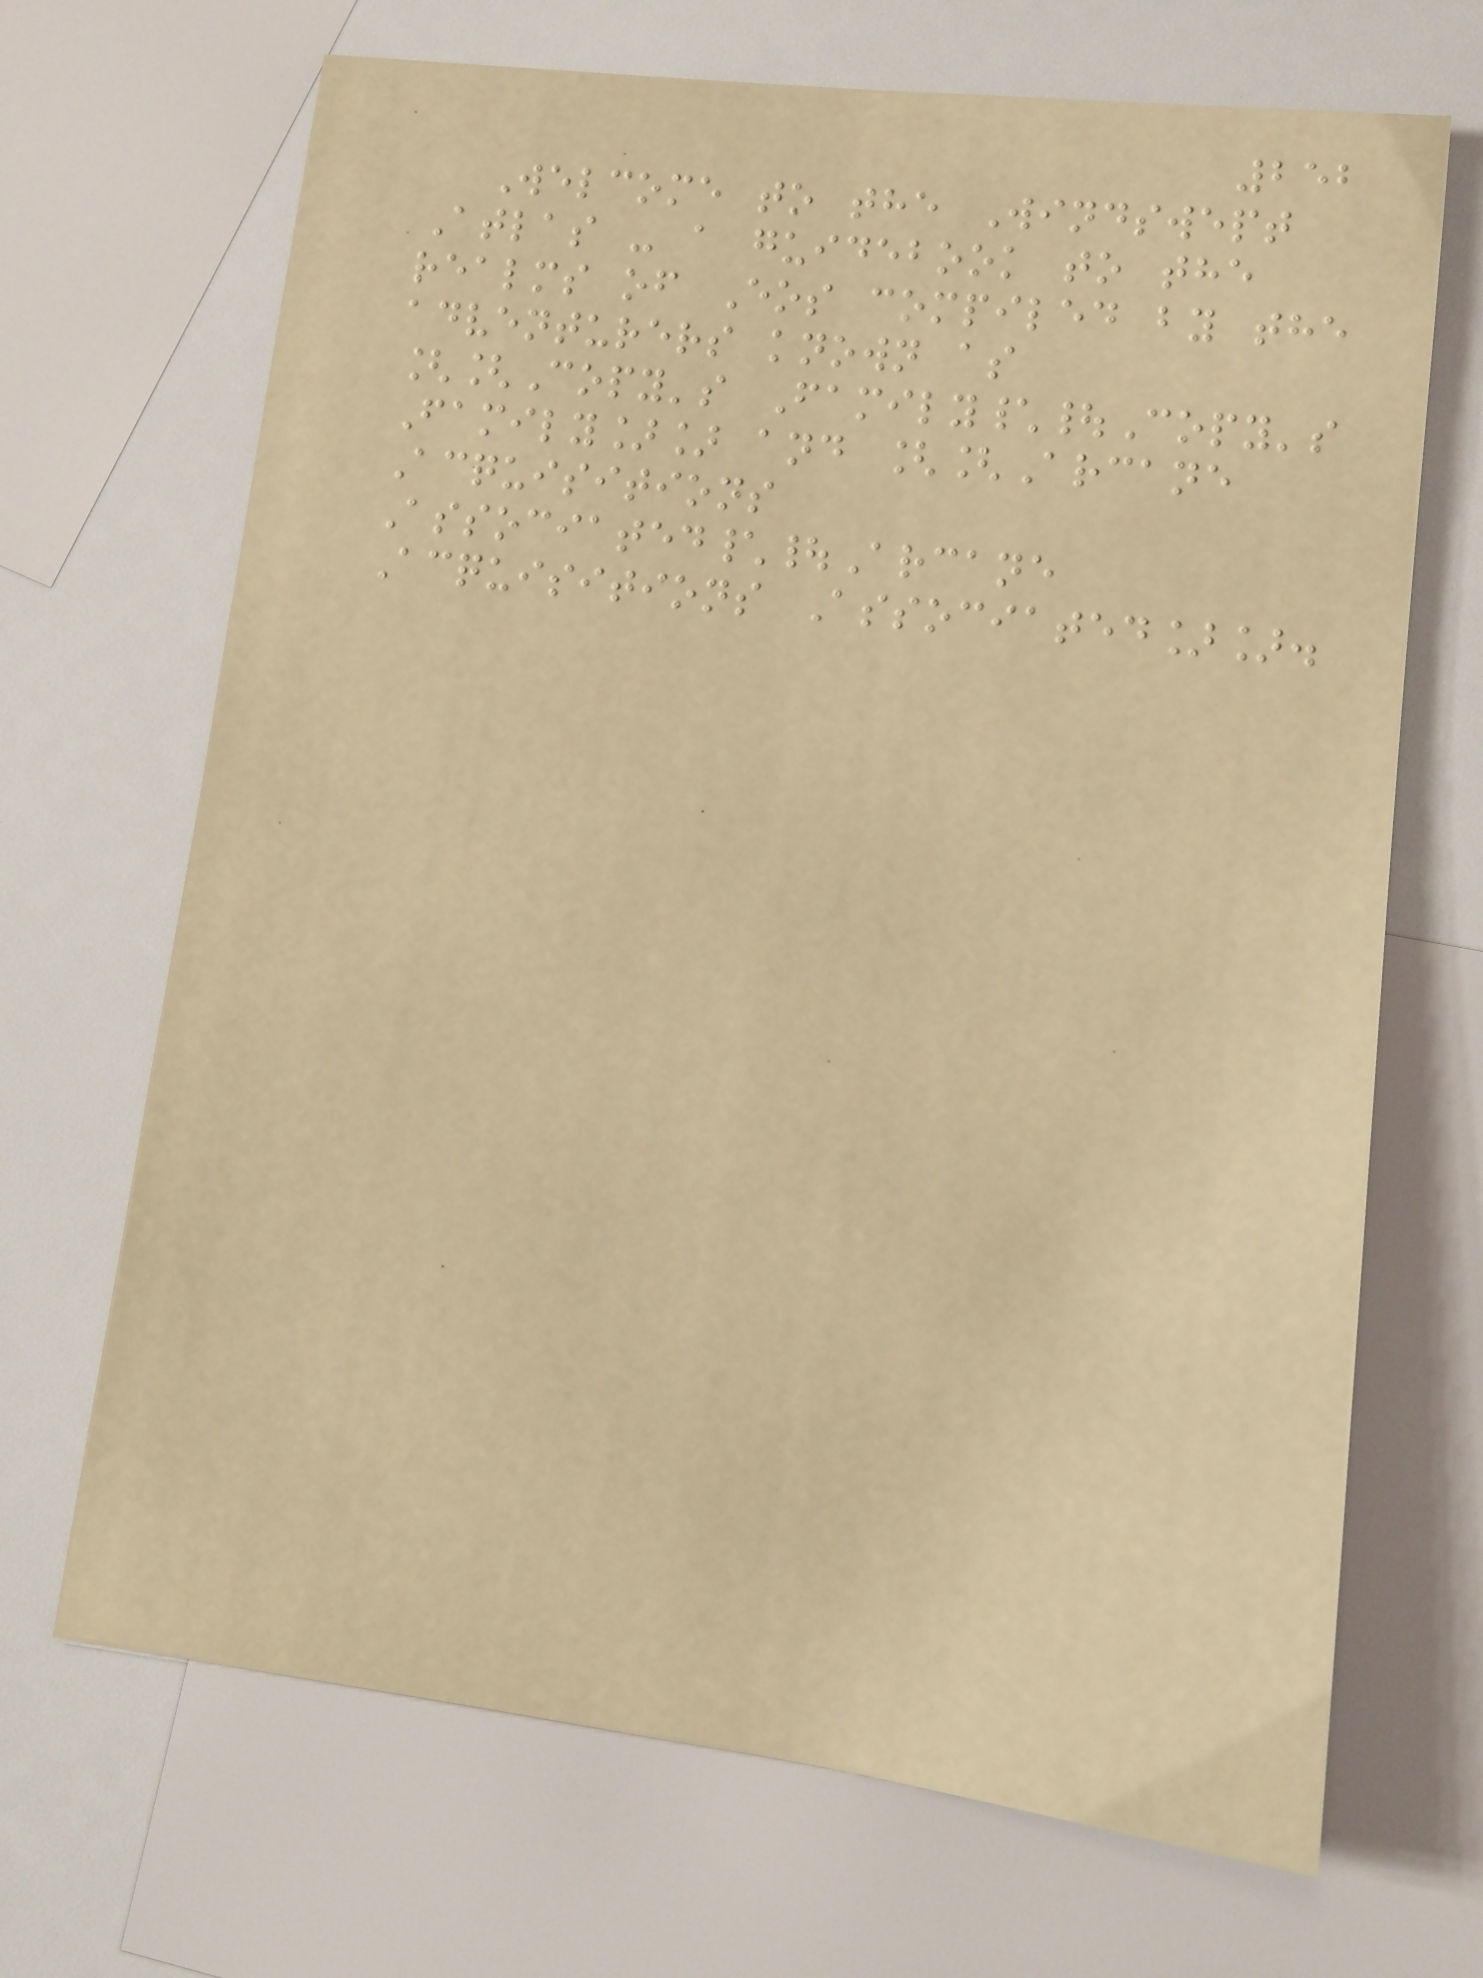252
Welcome to the Windswept
Atlas - a guidebook to the
realms of Eos compiled by the
adventurers known as
[[Copy's Family\|Copy's
Family]] and [[Arcane
Acquisitions
Associated\|Arcane
Acquisitions Associated]].
